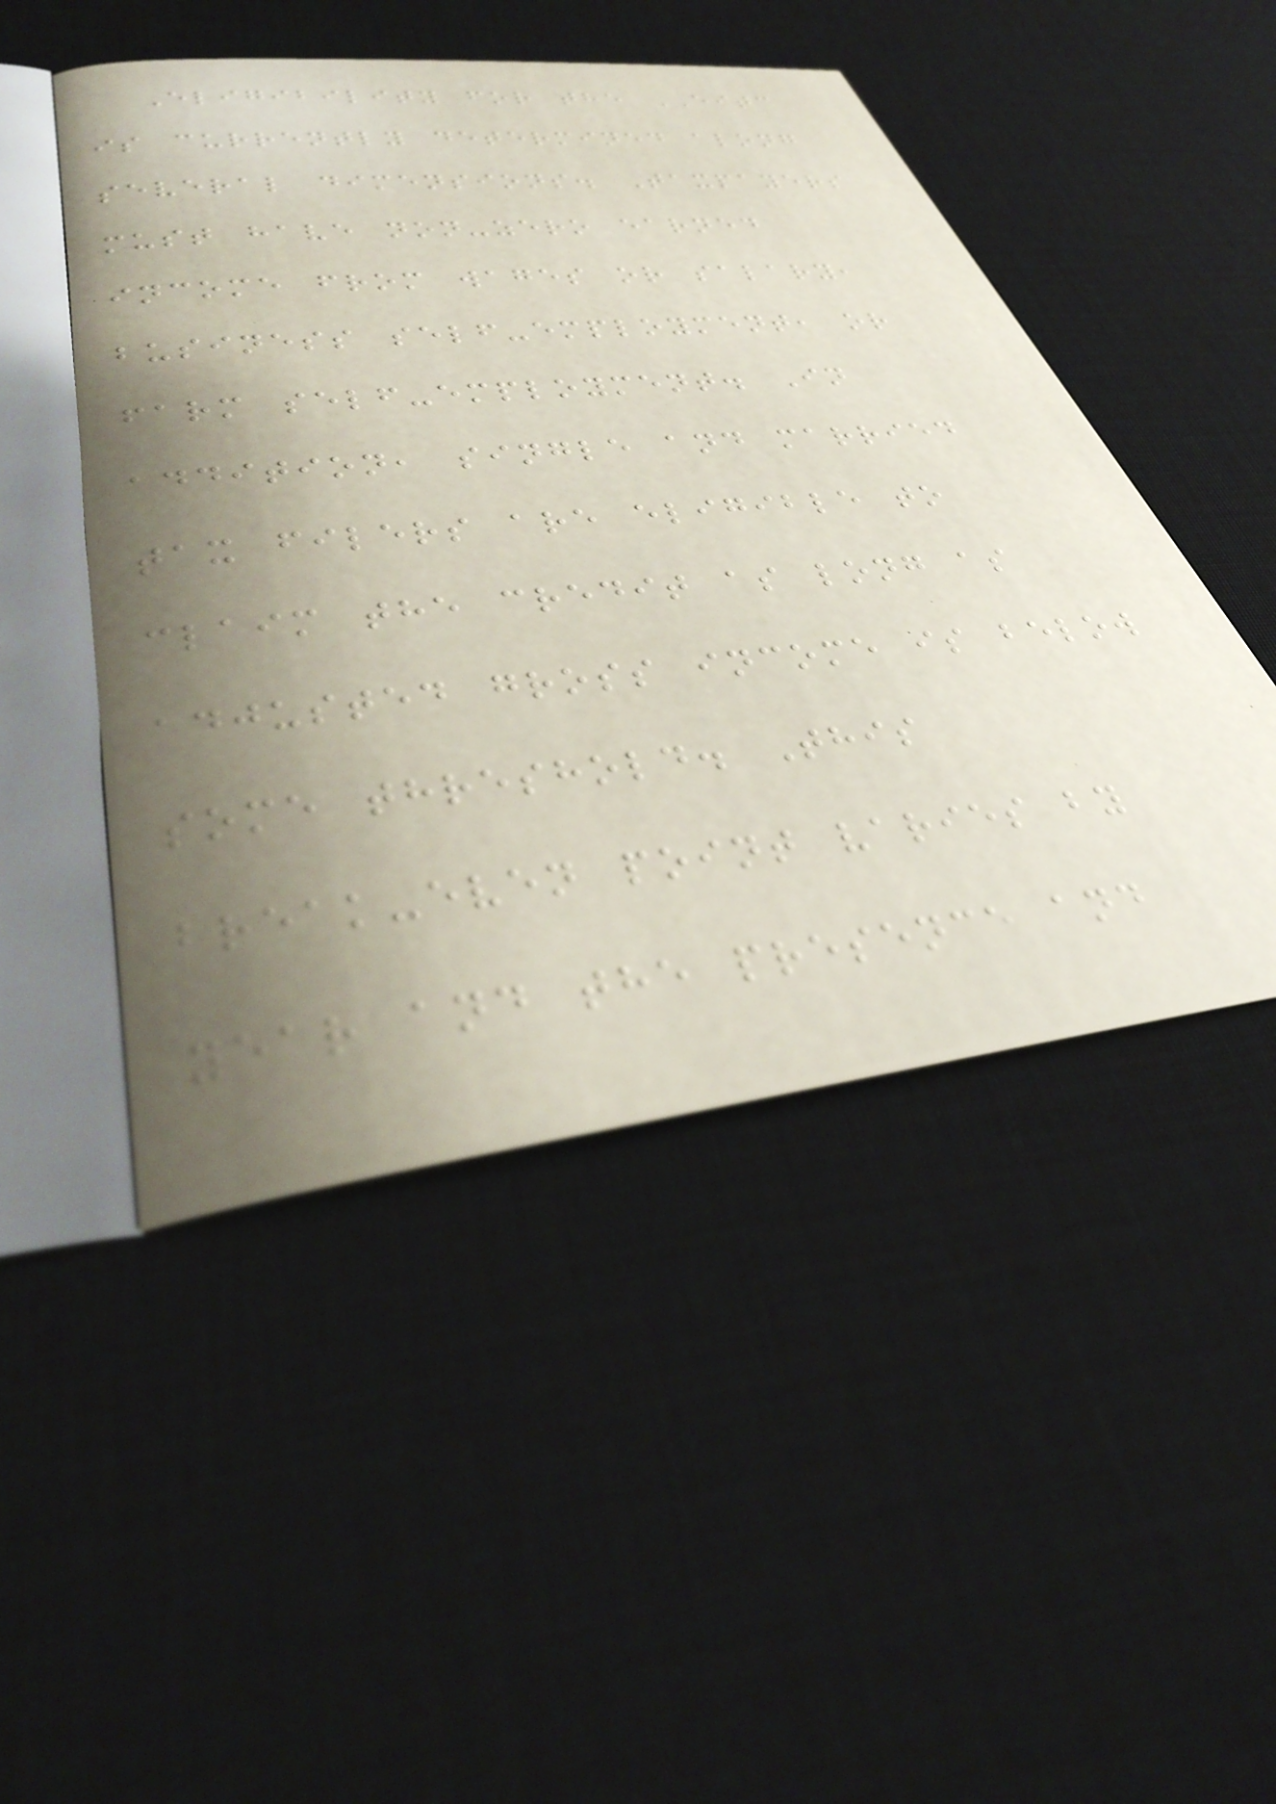Eligibility for the EITC
is currently determined along
several dimensions. Taxpayers
must have non-zero earned
income from wages or salary,
business self-employment, or
farm self-employment. In
addition, single and married
tax filers are eligible to
claim the credit as long as
adjusted gross income is below
some threshold. This
break-even point varies by
year and the presence and
